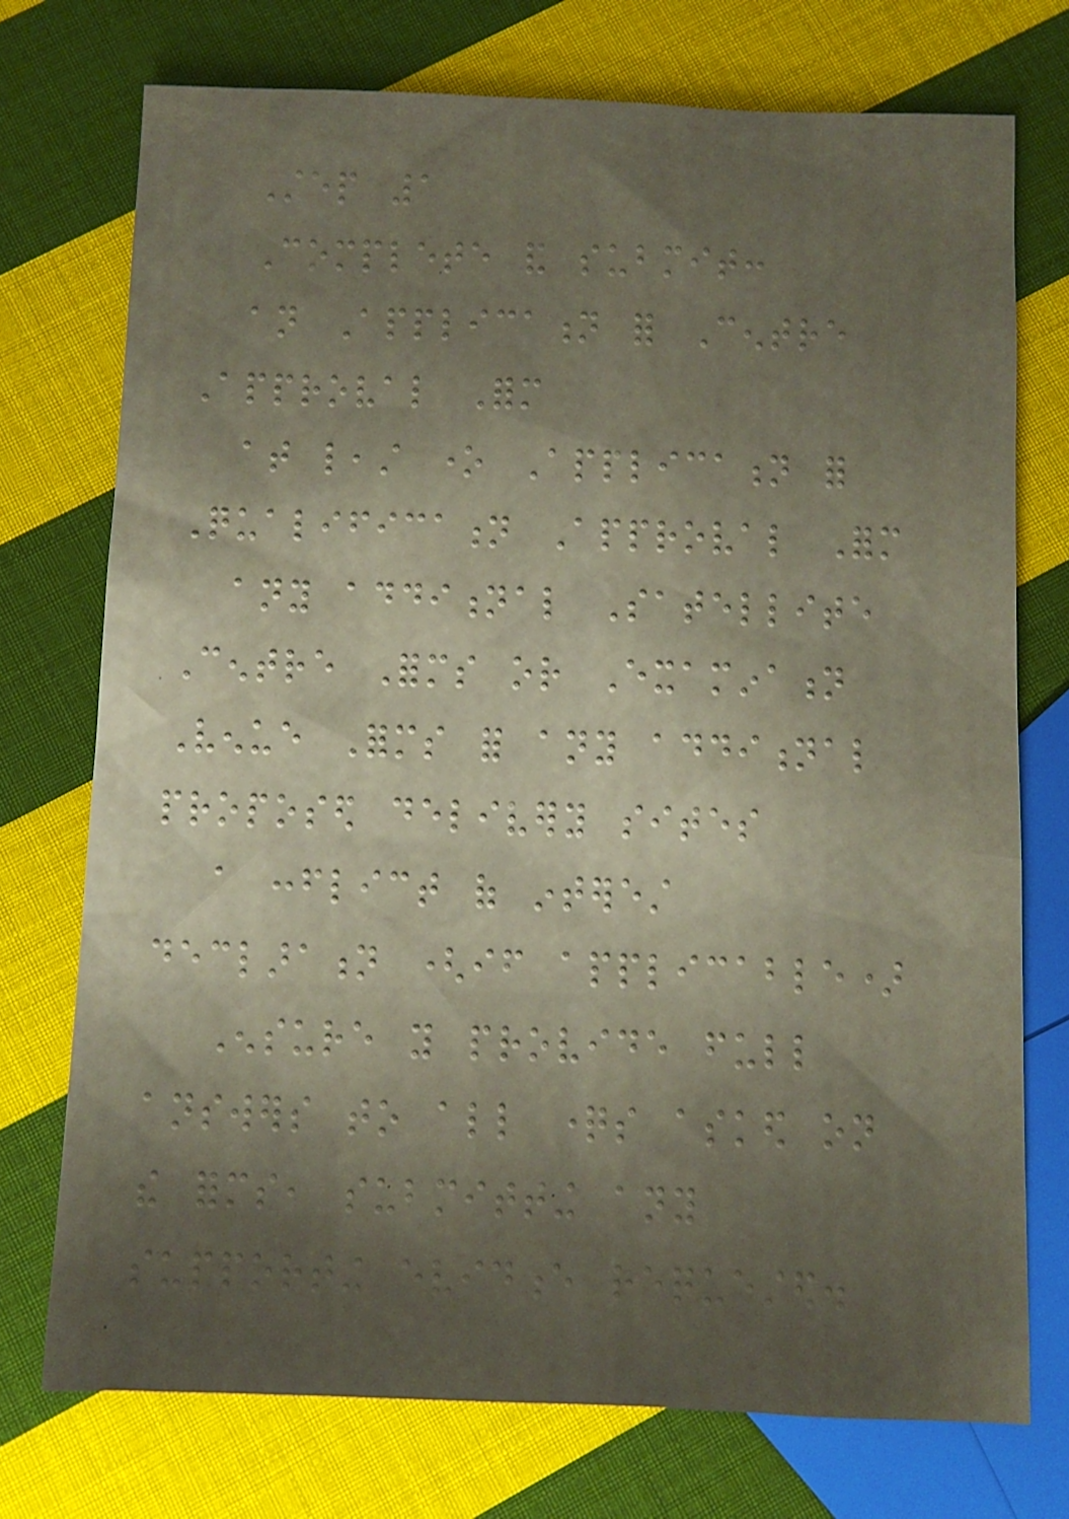Step 1
Complete and submit:
an Application for Centre
Approval Form
at least one Application for
Qualification Approval Form
any additional Satellite
Centre Forms or Examination
Venue Forms for any additional
proposed delivery sites
a conflict of interest
declaration (if applicable)
Ensure you provide full
answers to all questions asked on
the forms, submitting any
supporting evidence requested.
